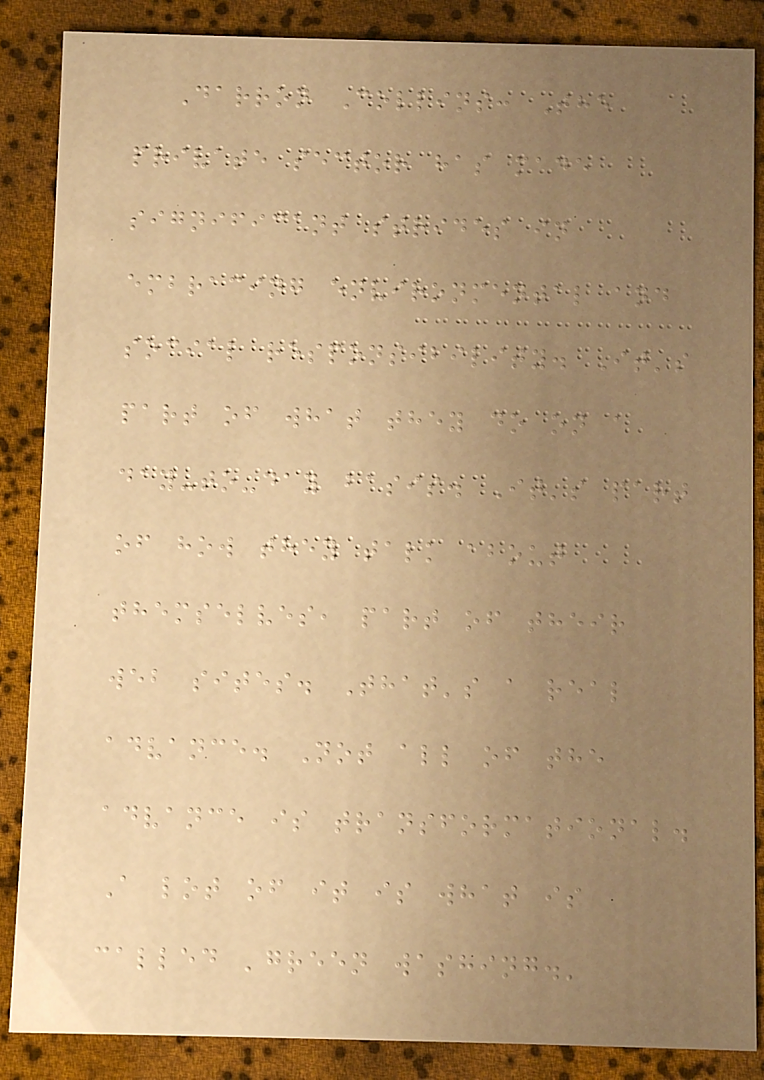Darron Collins: The
private sector has made
significant strides in
embracing environmental and
social responsibility. It's
part of what they do on a
day-to-day basis. It's part
of how they talk about
themselves, part of their
web sites. That's a real
advance. Not all of the
advance is transformational.
A lot of it is what is
called 'green washing.'
